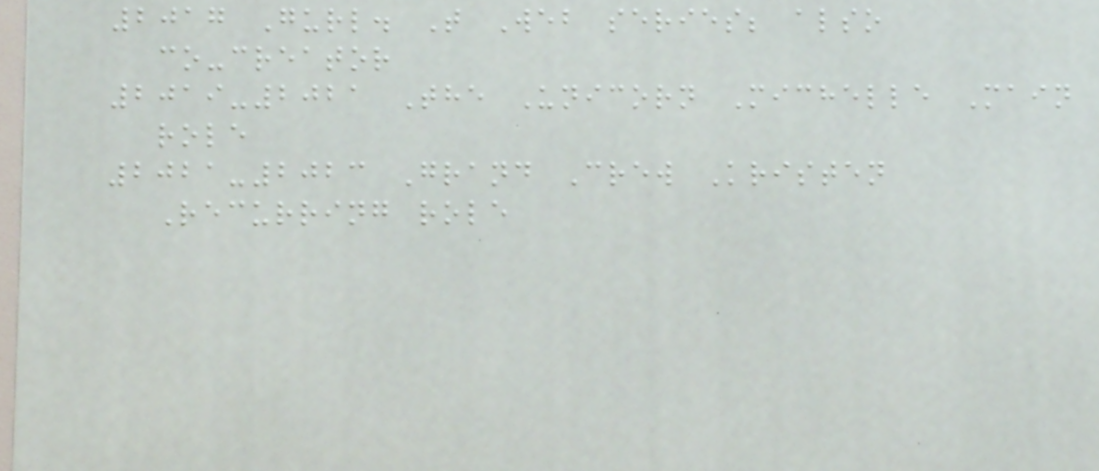2017 Gurl. T Web series; also
co-creator
2019-2021 The Unicorn Michelle Main
role
2021-2023 Grand Crew Kristen
Recurring role
